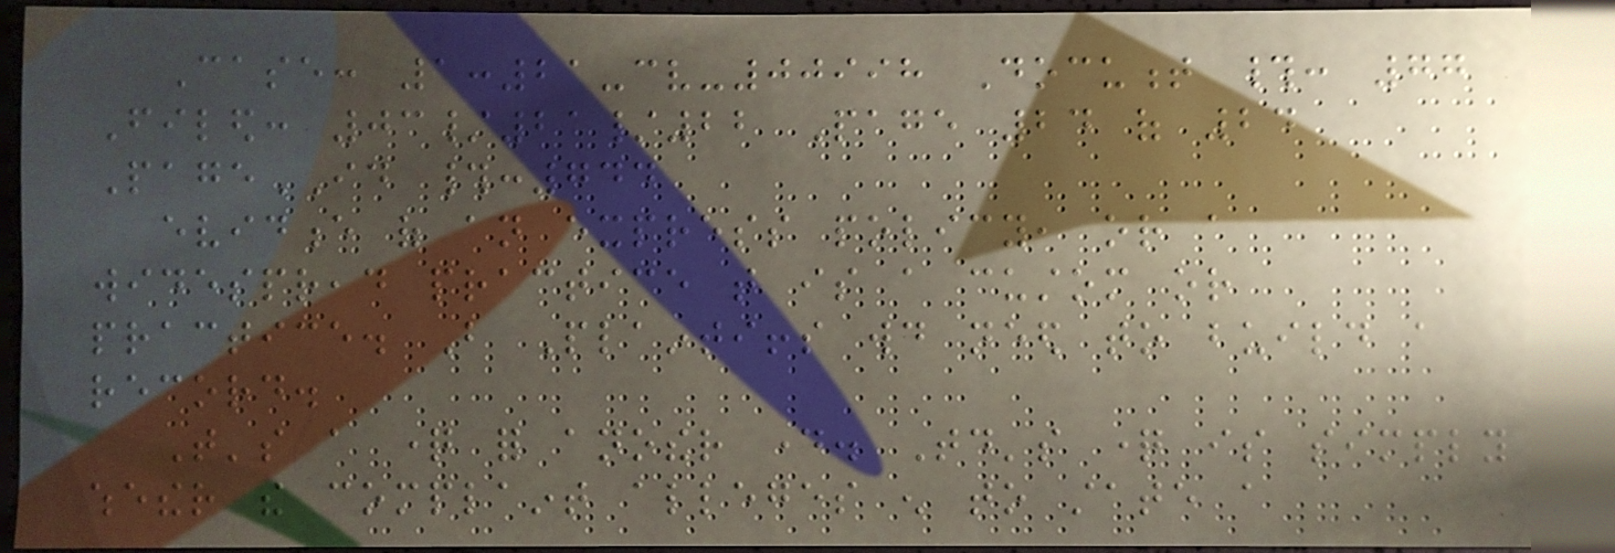Case: 1:21-cv-00998 Document #: 77
Filed: 03/21/22 Page 24 of 24
PageID #:744
evidence of an express policy, or a
widespread practice that is a custom or
practice. But Plaintiffs would need to build a
record.
That's a question for another day. Today's question is simply
whether the complaint alleges enough to state a
